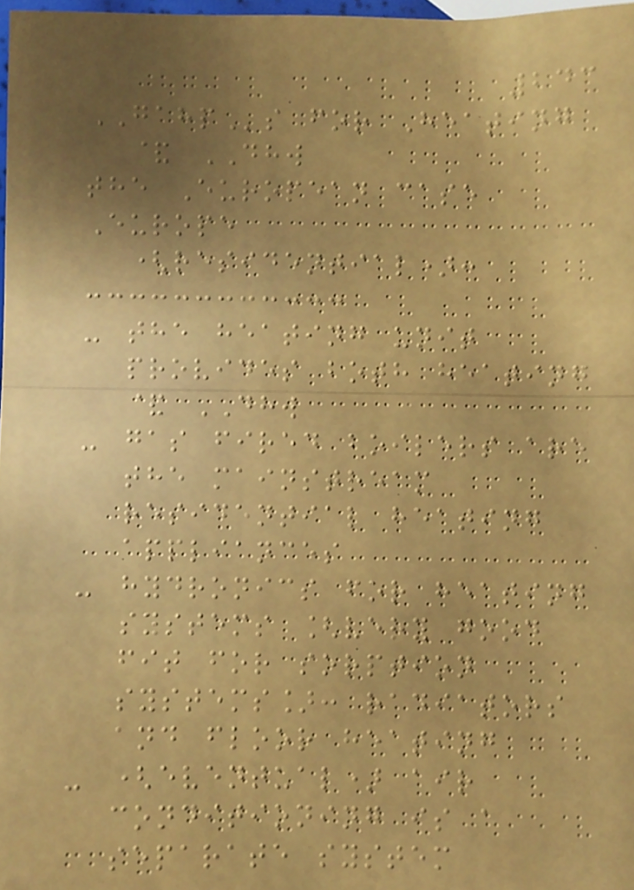243
GAHPs for Heating
& DHW
the European case
Europe
(residential):
- the heating unit
provides both heating
& DHW
- gas fired boilers are
the mainstream
residential heating
appliances
- hydronics for heating
systems [very good
fit for sorption
systems]: radiators
and floor heating
- (eventual) air
conditioning is a
separate system
